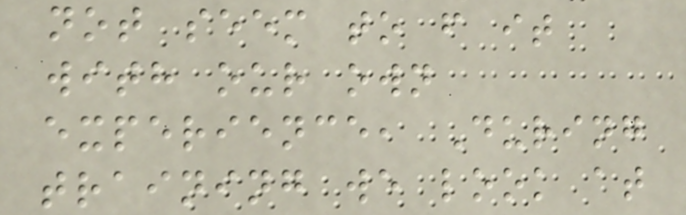not seem to f it
with our own
experience, During
training we look at
